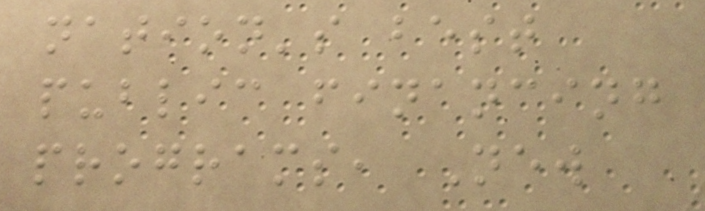nation's best
public financing
programs, New
